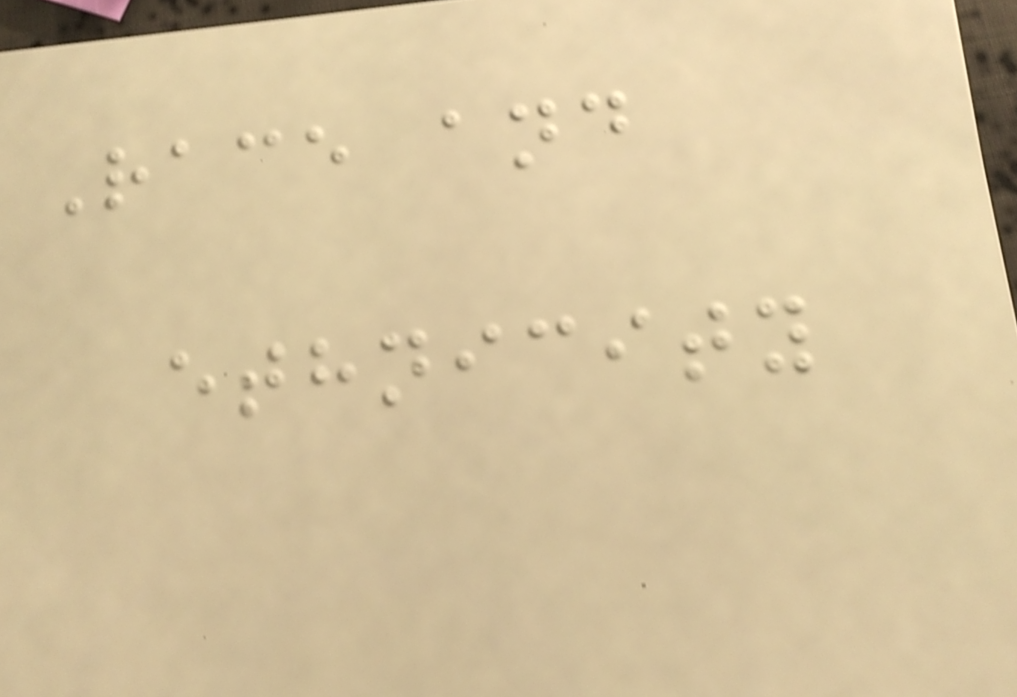Race and
ethnicity
